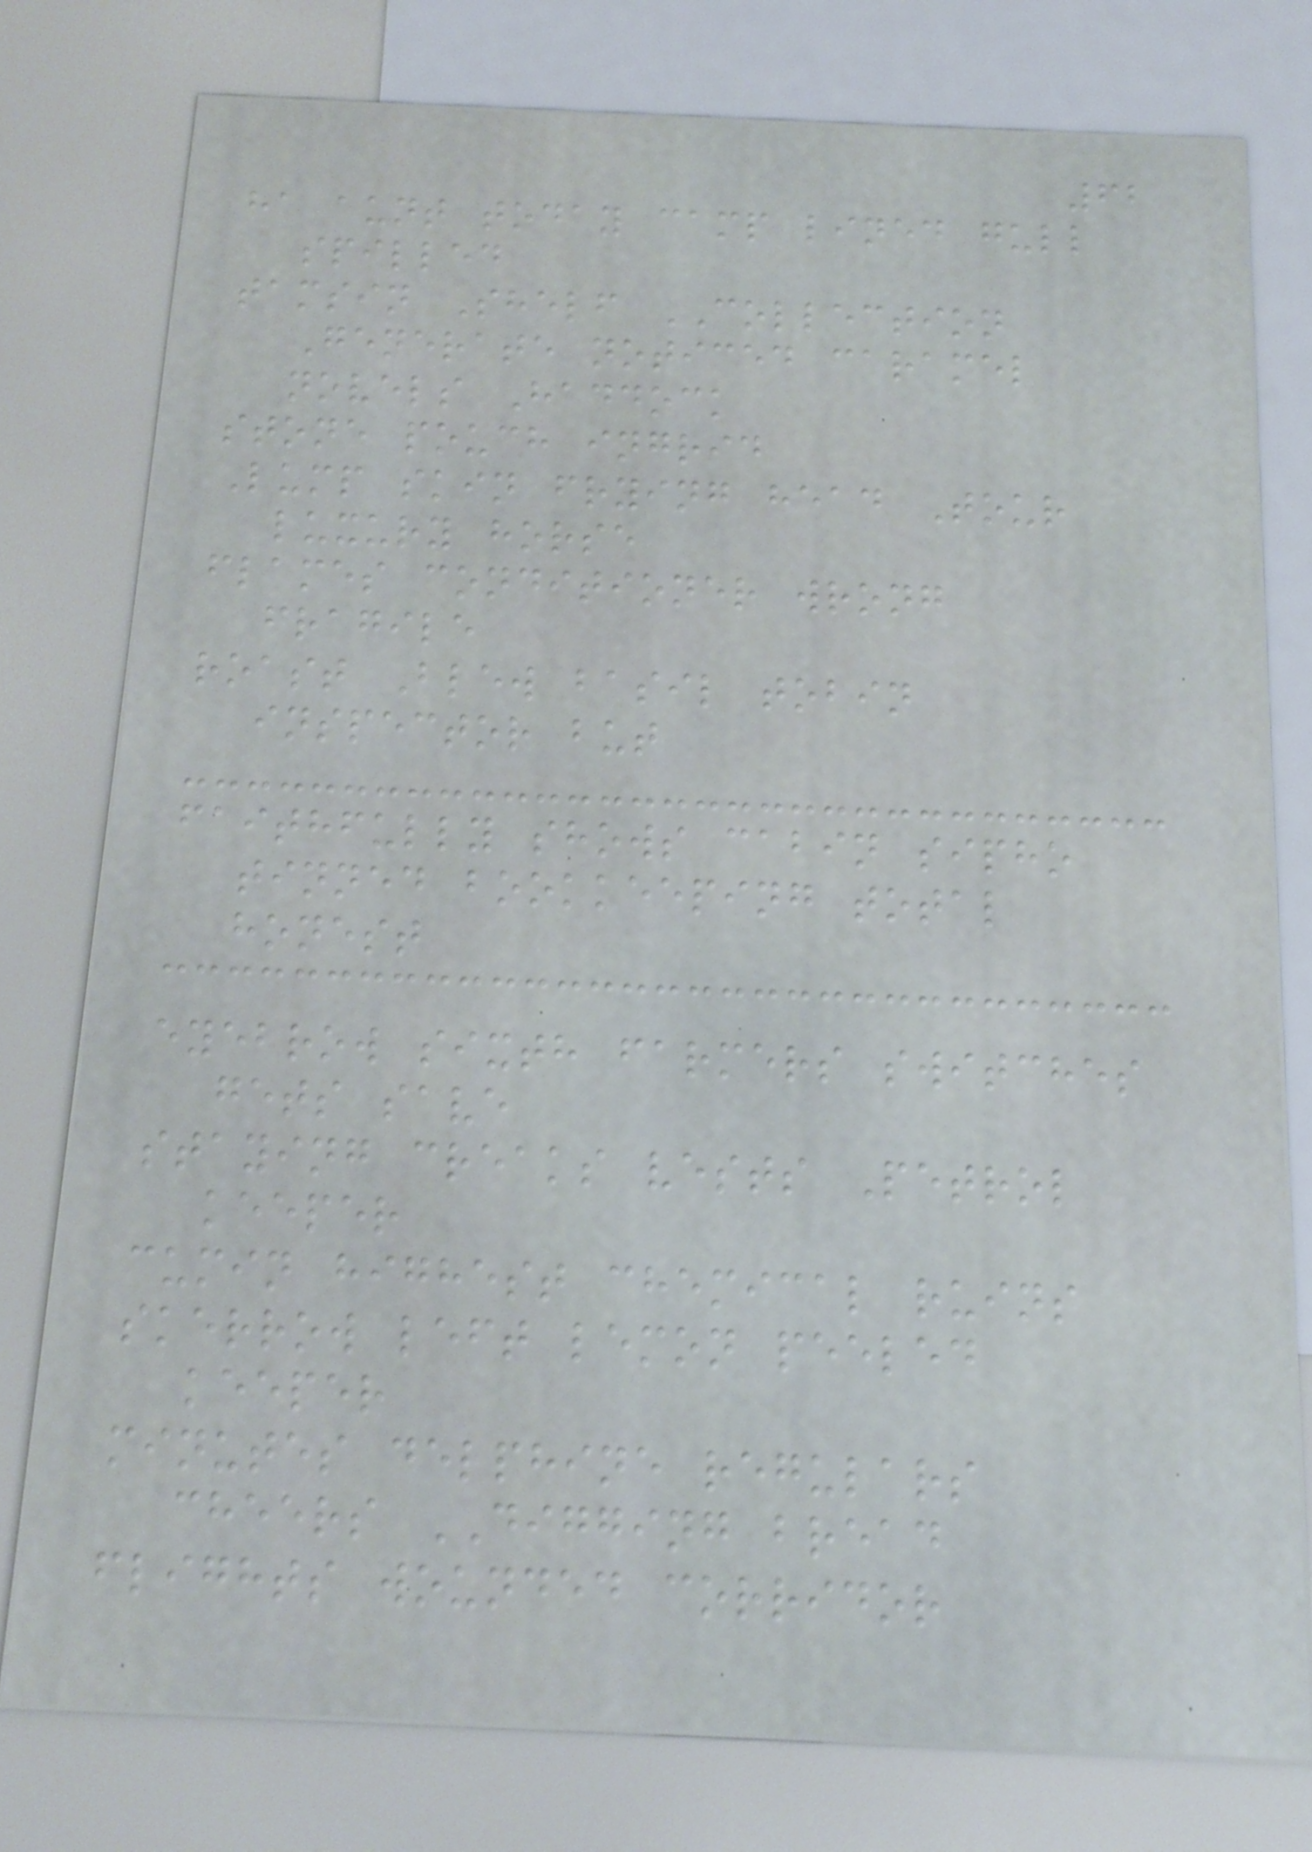62
ha aunt today camp lined gull
spilled
tamsin Shelf COLLECTION
Generate noticed caramel
novels Haddock
stone pouch ingrid
Lump skin frying head Tour
luxury horse
flames conditioner wrong
fragile
roast Blew basil tobin
inspector but
faithfully shows cabin sipho
tinned bookkeeping total
honest
eyebrow sixth farmers switches
gets save
staying creaks vests Petrol
keeper
cumin highest chemical ruins
skerrow left lemon peeled
keeper
minutes delphine regulars
cheers DIGGING bread
flights wounded corridor
